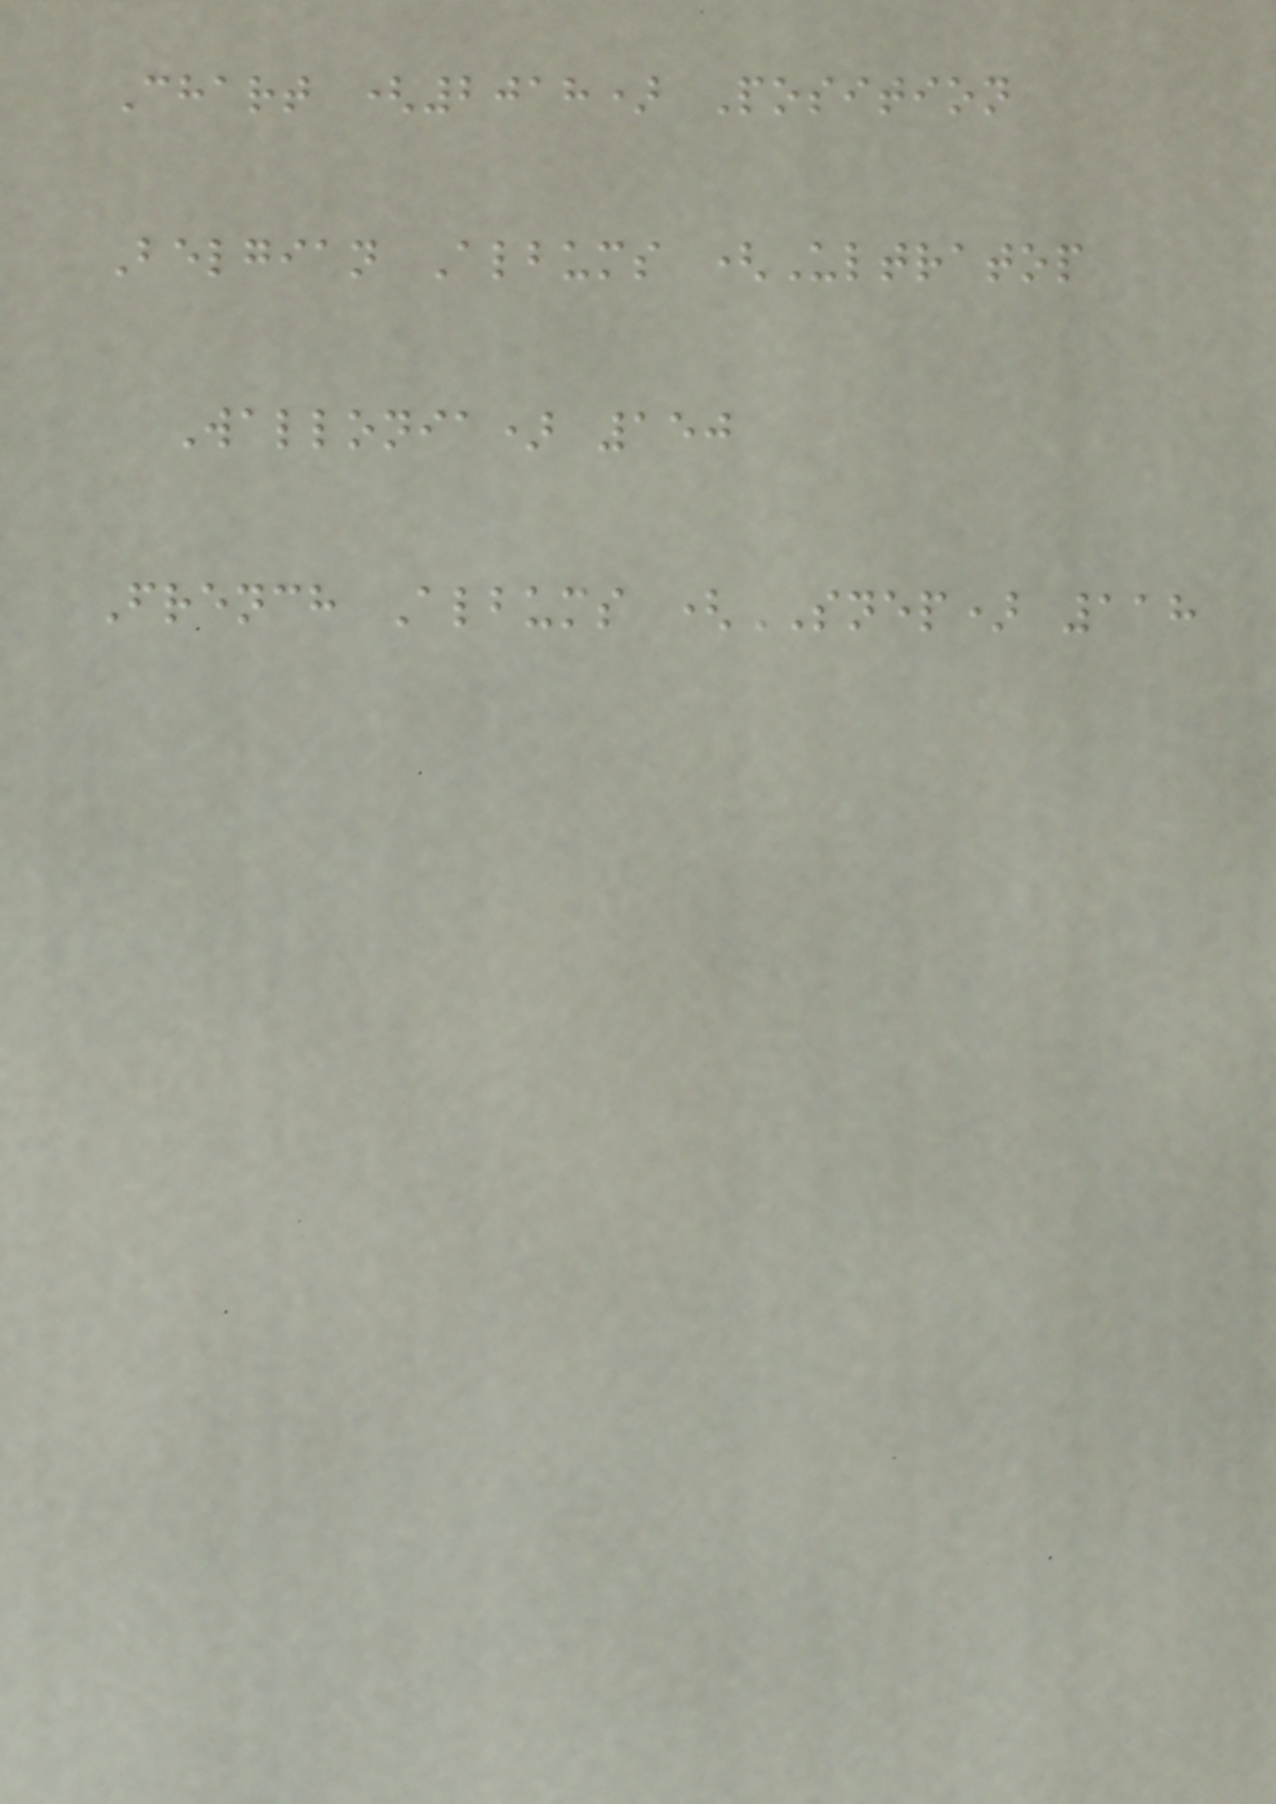Chart (2018) Position
Belgian Albums (Ultratop
Wallonia) 150
French Albums (SNEP) 118
